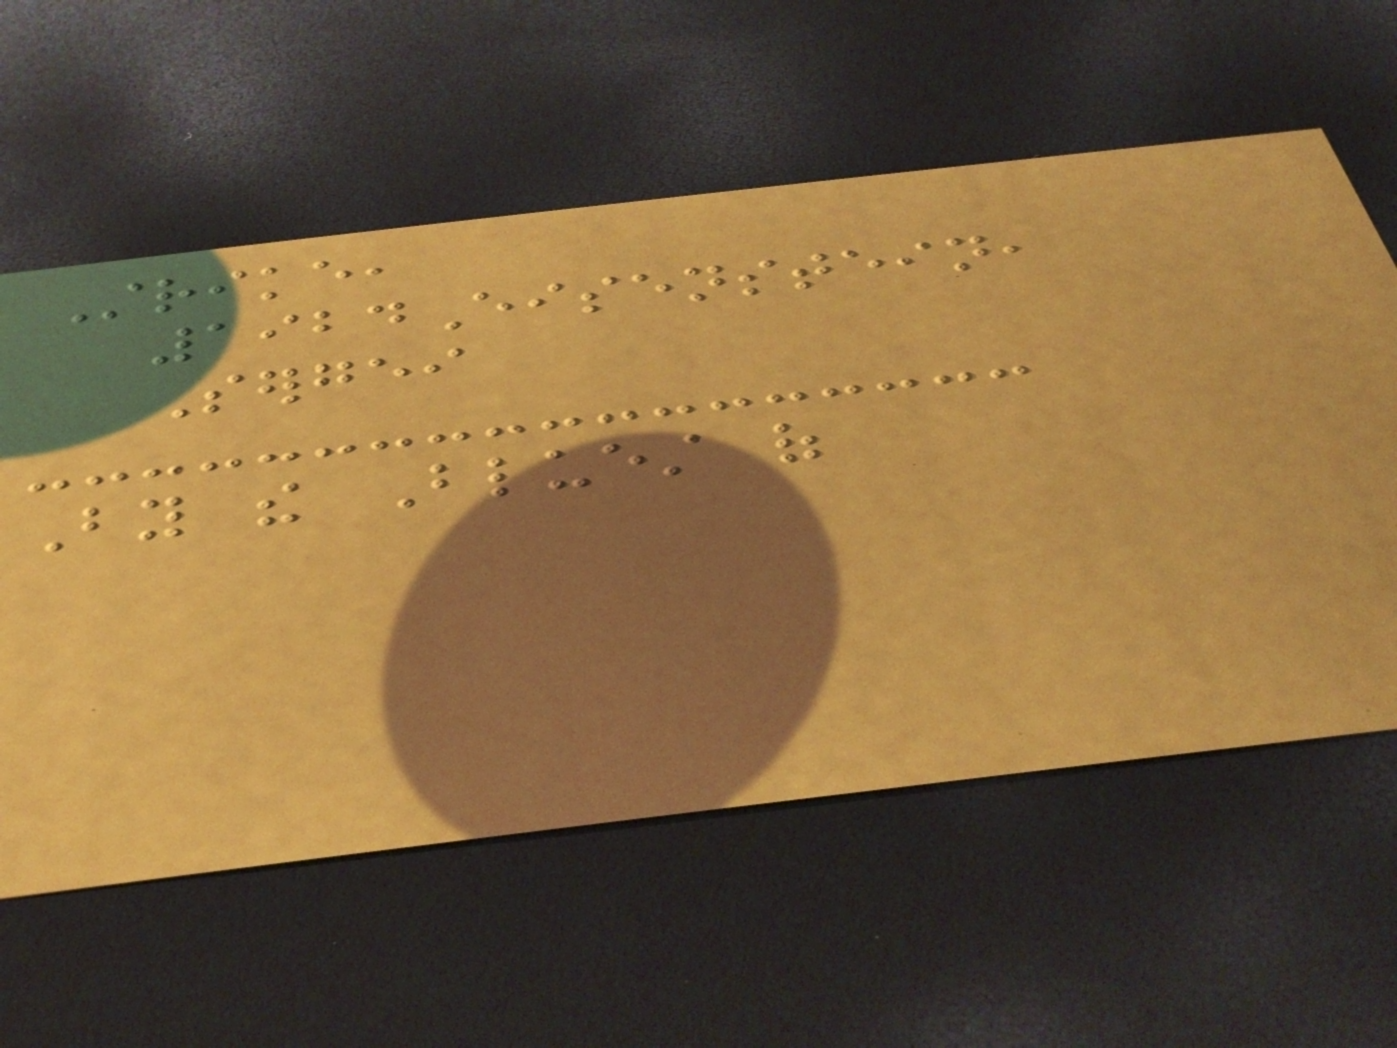Strike,
1924Eisenstein,
Sergei
By the Bluest of
